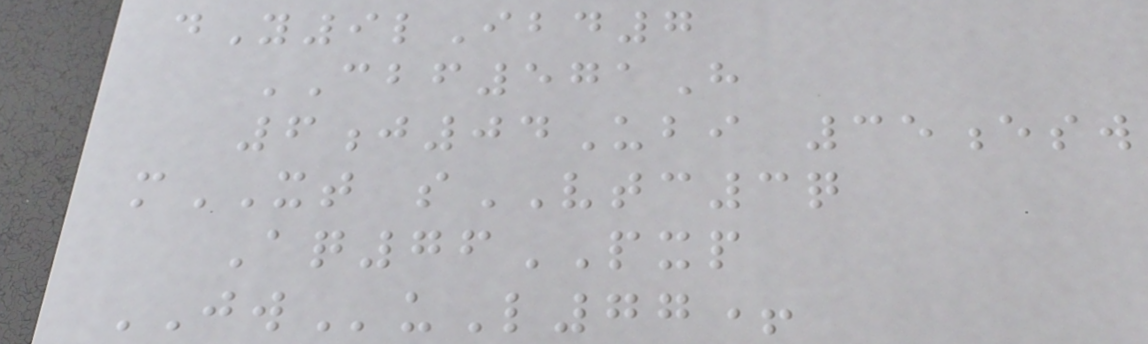dY9lIbd7
CBF571H
6j04Ubi 35esw
mXT sVTC3q
Aq76PXP
JWuL77+
